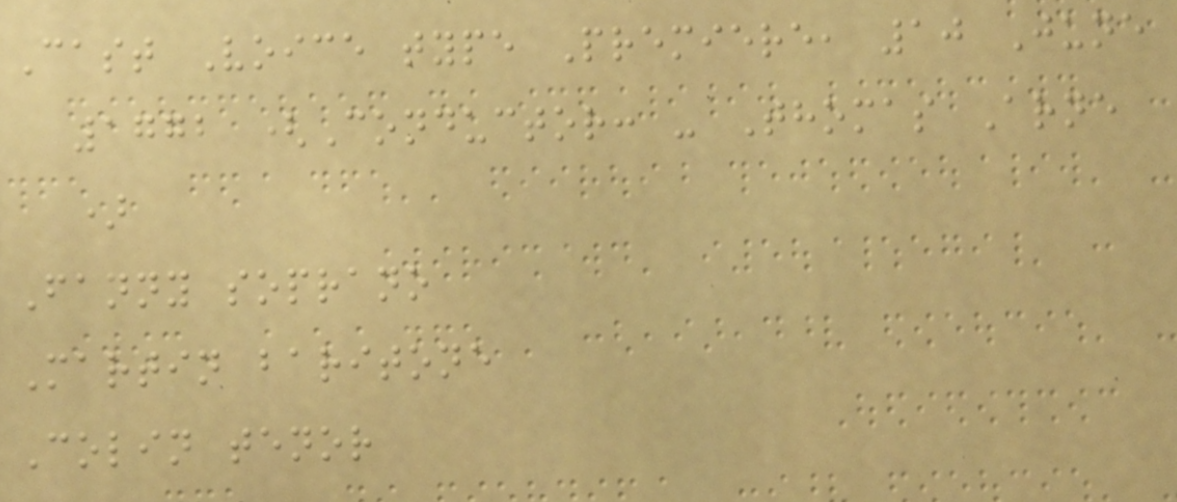Cast Voice type Premiere, 10 June
1772 (Conductor: - Thomas Arne
)
Fanny soprano
Martin baritone
Colin tenor
